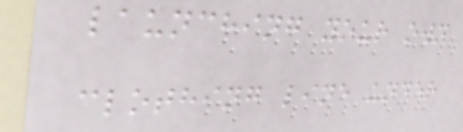launching your own
clothing line under
